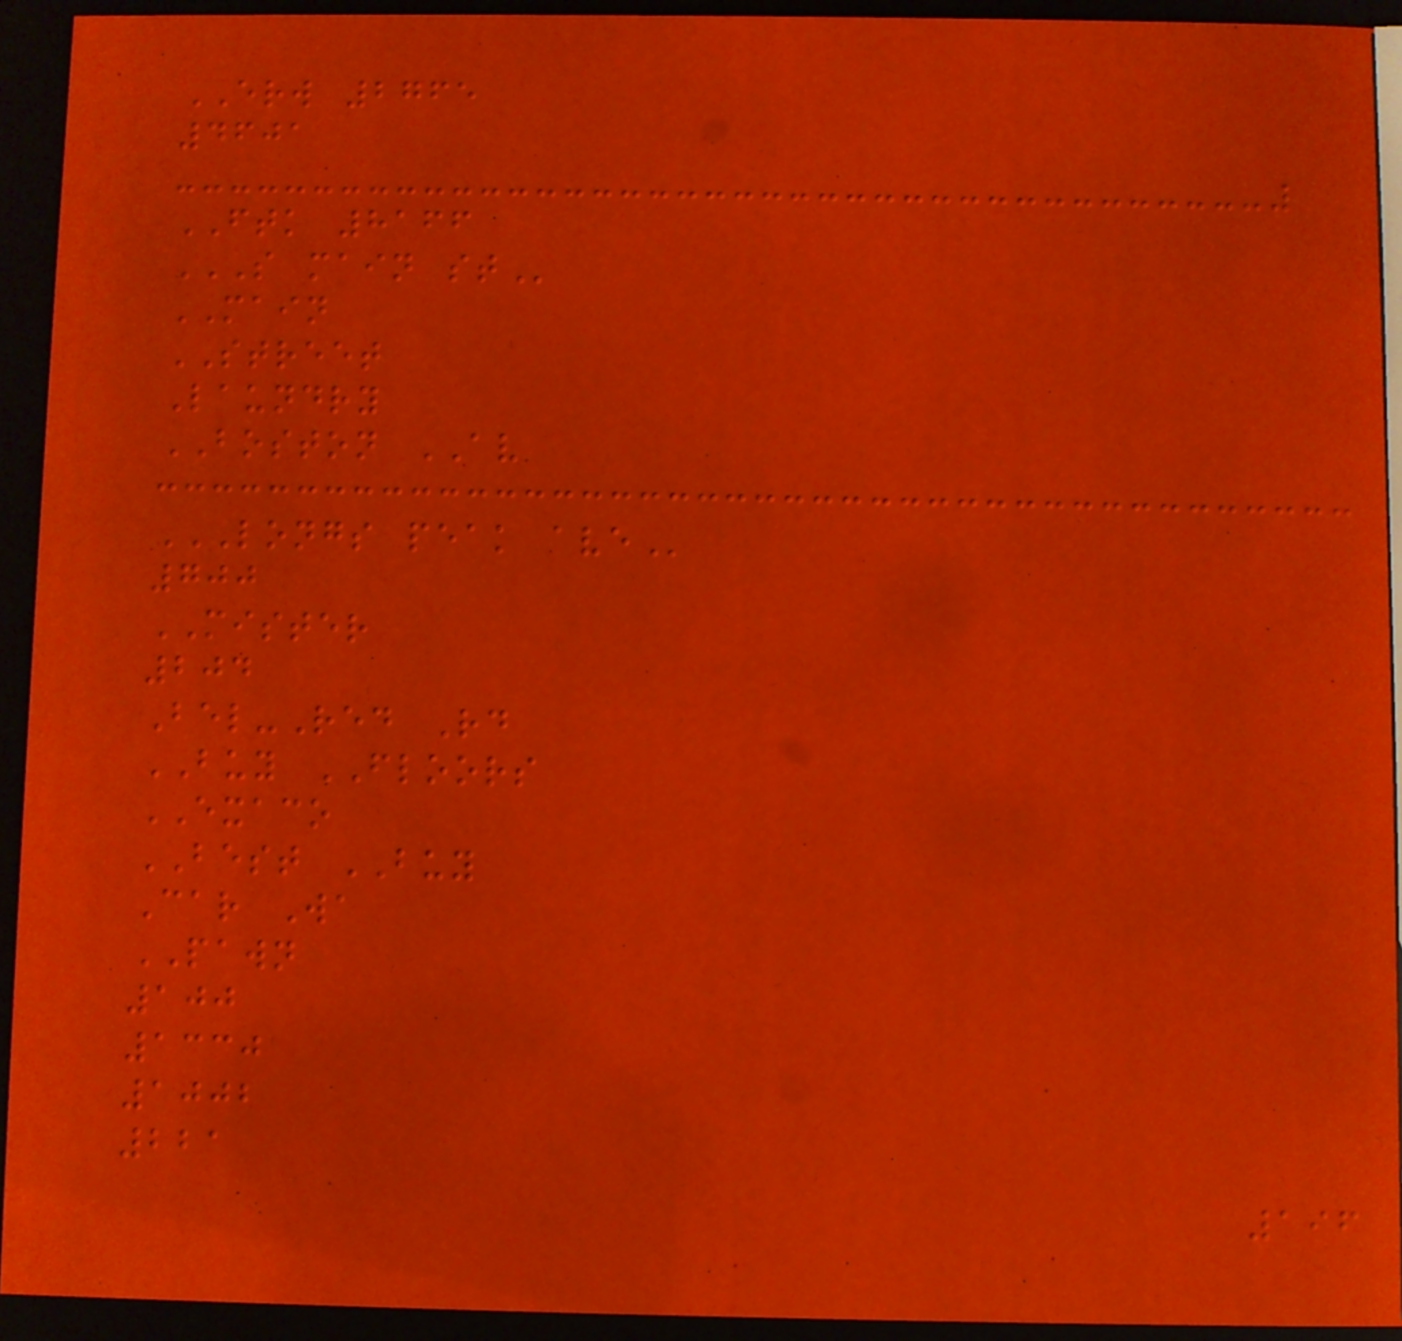ERW 2765
4601
FTK 8166
S MAIN ST
MAIN
STREET
Laundry
BOSTON AV
LONGS PEAK AVE
700
MISTER
204
Bel-Red Rd
BUY FLOORS
EXACO
BEST BUY
Car Wa
PAWN
100
1330
1002
221
196
